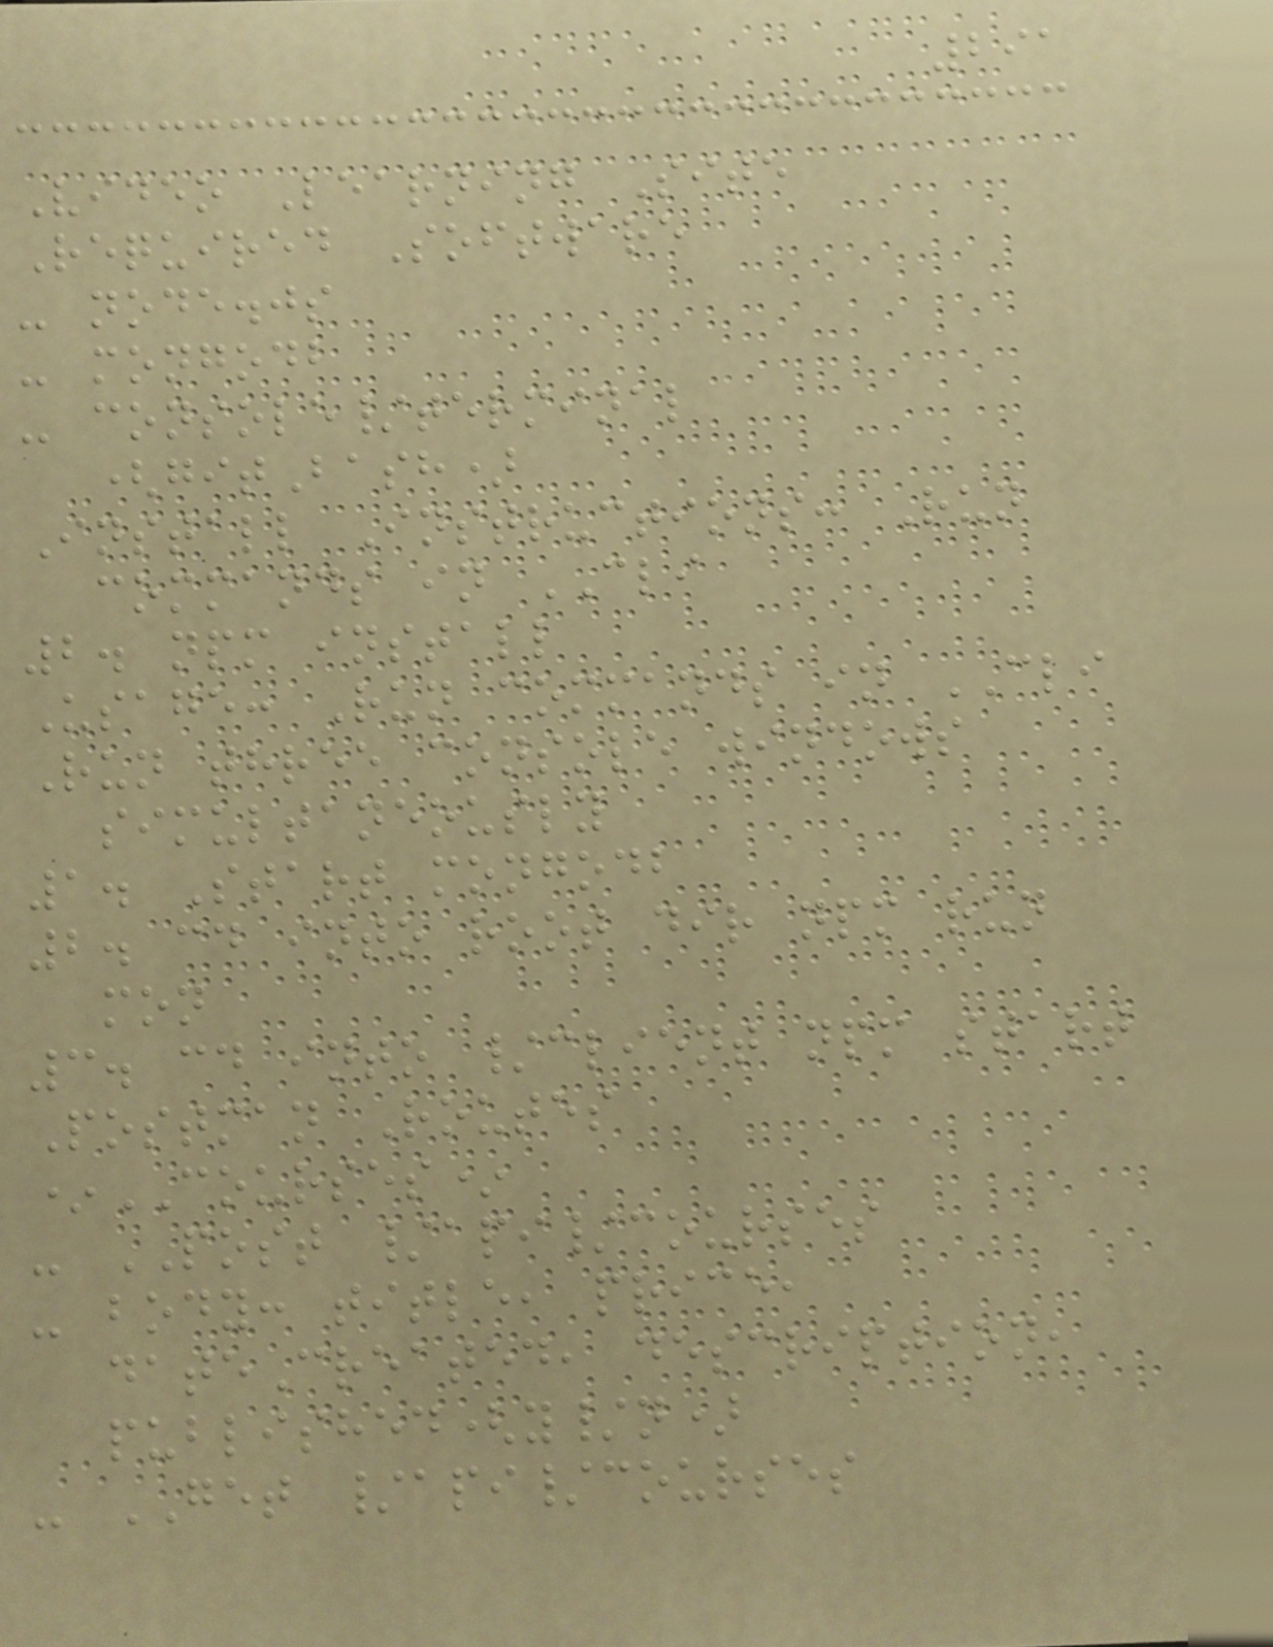291
Video Learning Site
Required Software
- node.js
- mongodb
- console/terminal
(gitBash)
Install Instructions: Run
commands in CLI
2. npm install
Usage: Run commands in CLI
Run three console windows
simultaneously
1. Start mongodb
2. cd into root dir npm run
mon
3. cd into /client npm start
Postman Routes
*COURSES*
- POST /api/courses
- body: title, price,
dateCreated, description,
published(y/n)
- GET /api/courses
